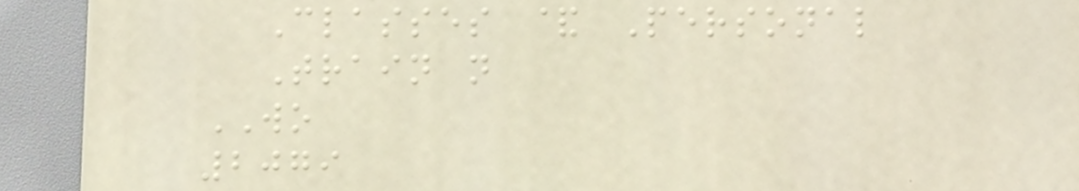Classes & Personal
Train n
WO
2079
